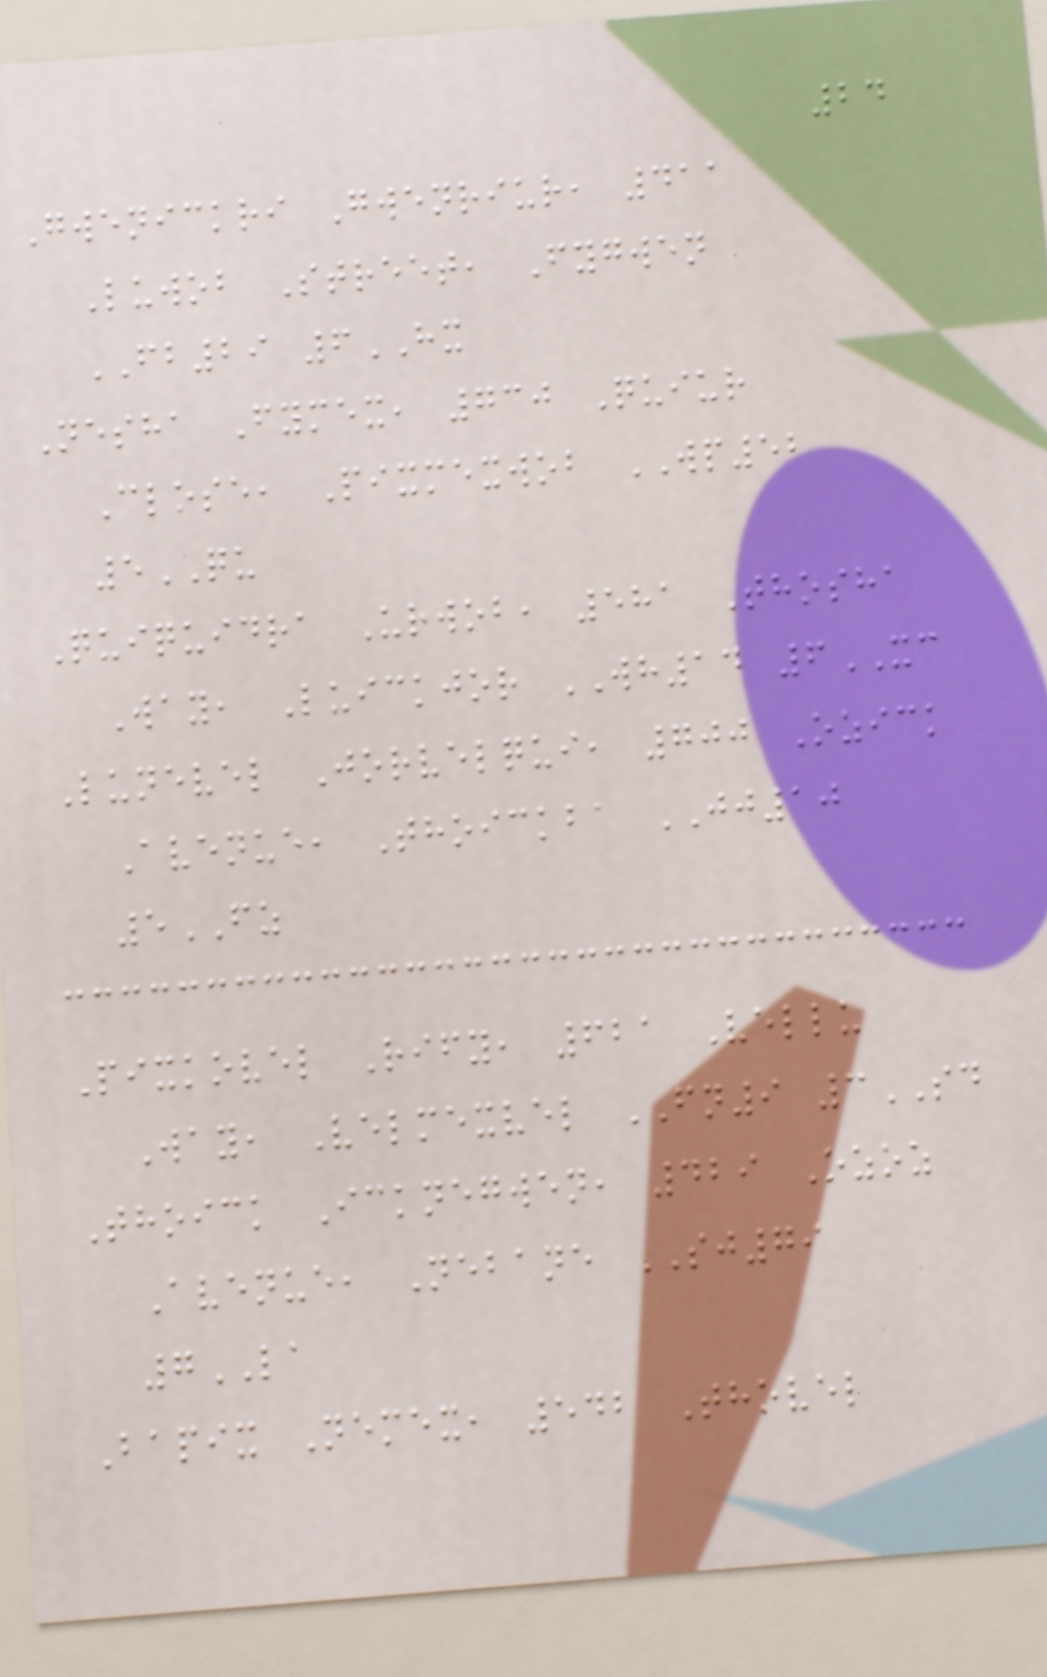24
Gwenickri Gwenriur, 411
Luwob Street, Fygwen
FB29 6HX
Nesha Fymex, 730 Quiur
Close, Pixmexwob WP52
5QU
Quiquidra Urwob, 581 Thosha
Way, Luickjor WH14 6XC
Lunevel Jorvelqui, 700 Ozick
Avenue, Thoickba JJ10
5FZ
Pixkovel Rify, 621 Vellu
Way, Velmexvel FN9 3SD
Thoick Icknegwen, 429 Ozoz
Avenue, Nebane SJ79
7LA
Bapix Nemex, 542 Thovel
